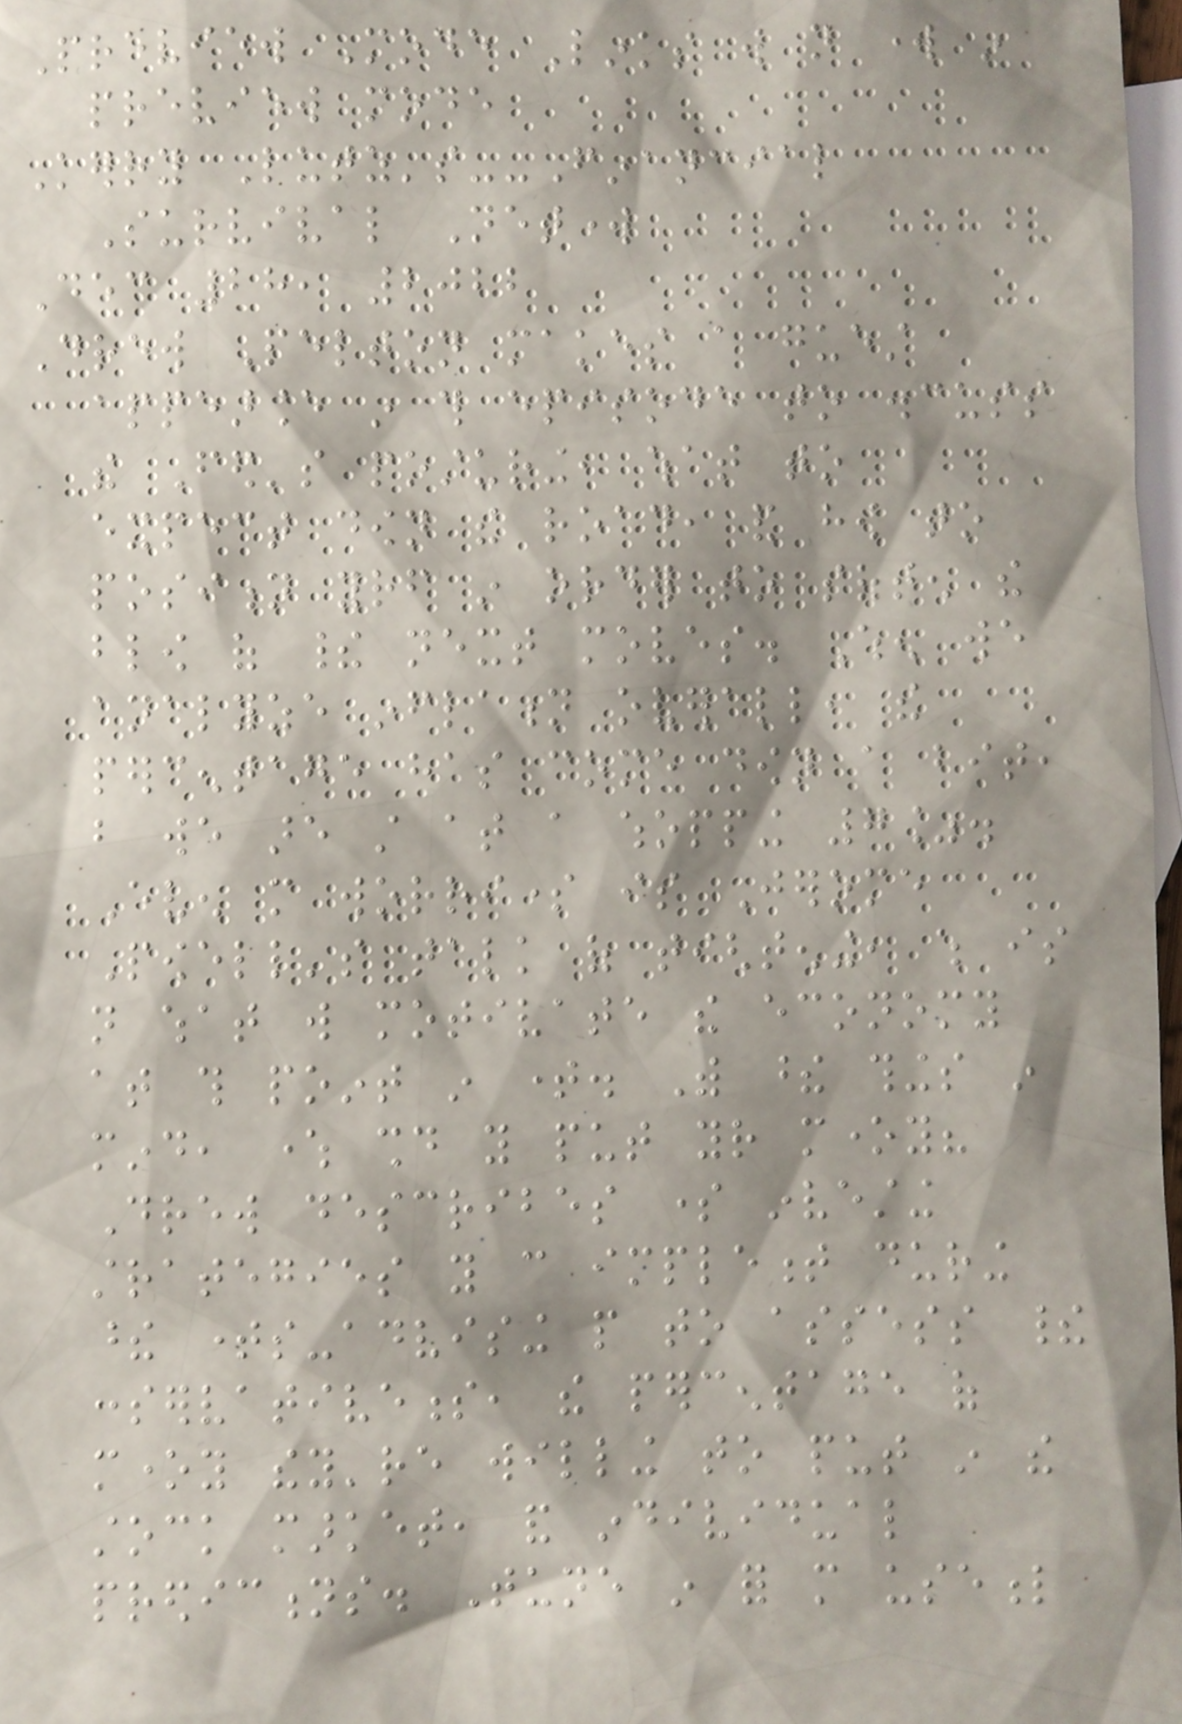Preview Mode Links will not work in
preview mode
Kerry Lutz's--Financial
Survival Network
Dec 28, 2022
Drew Pelton makes a guest
appearance in this episode to discuss
the Fed's posturing, what to
expect down the road, and how to
position yourself in order to soften the
blow of their next moves. When we
analyze inflation overall, the
percentage has come down a bit,
but we are still at a whopping 7%.
Even more worrisome is Jerome
Powell's talk of tightening, which is
not what will motivate the economy
at this point in time. With these things in
mind, where should you put your money?
Drew describes some investing
strategies you can implement during
these times-advising people to assess their
conservativeness, the percentage of
money they're willing to put in the
stock market, and individual
predictions. Tune in for more useful
